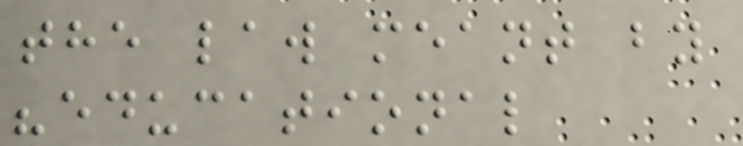the law meant by
"educational
